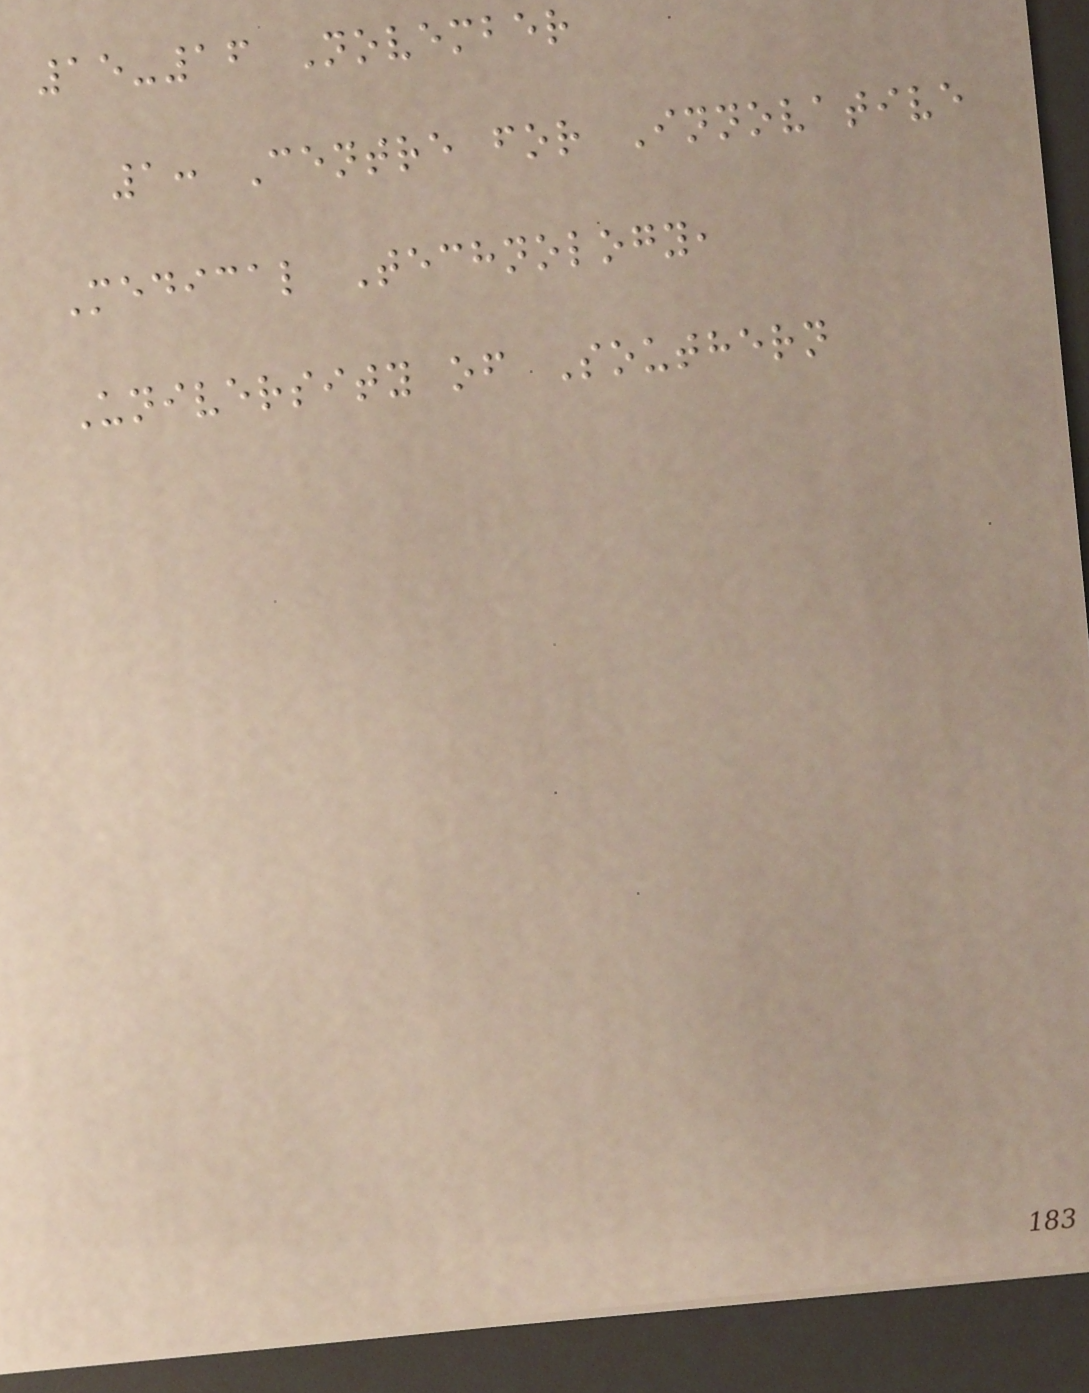15-16 November
1: Centre for Innovative
Medical Technology,
University of Southern
